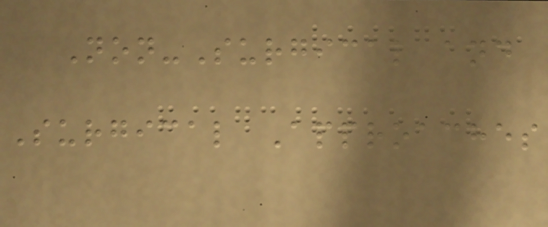Non-Surgical and
Surgical Approaches
